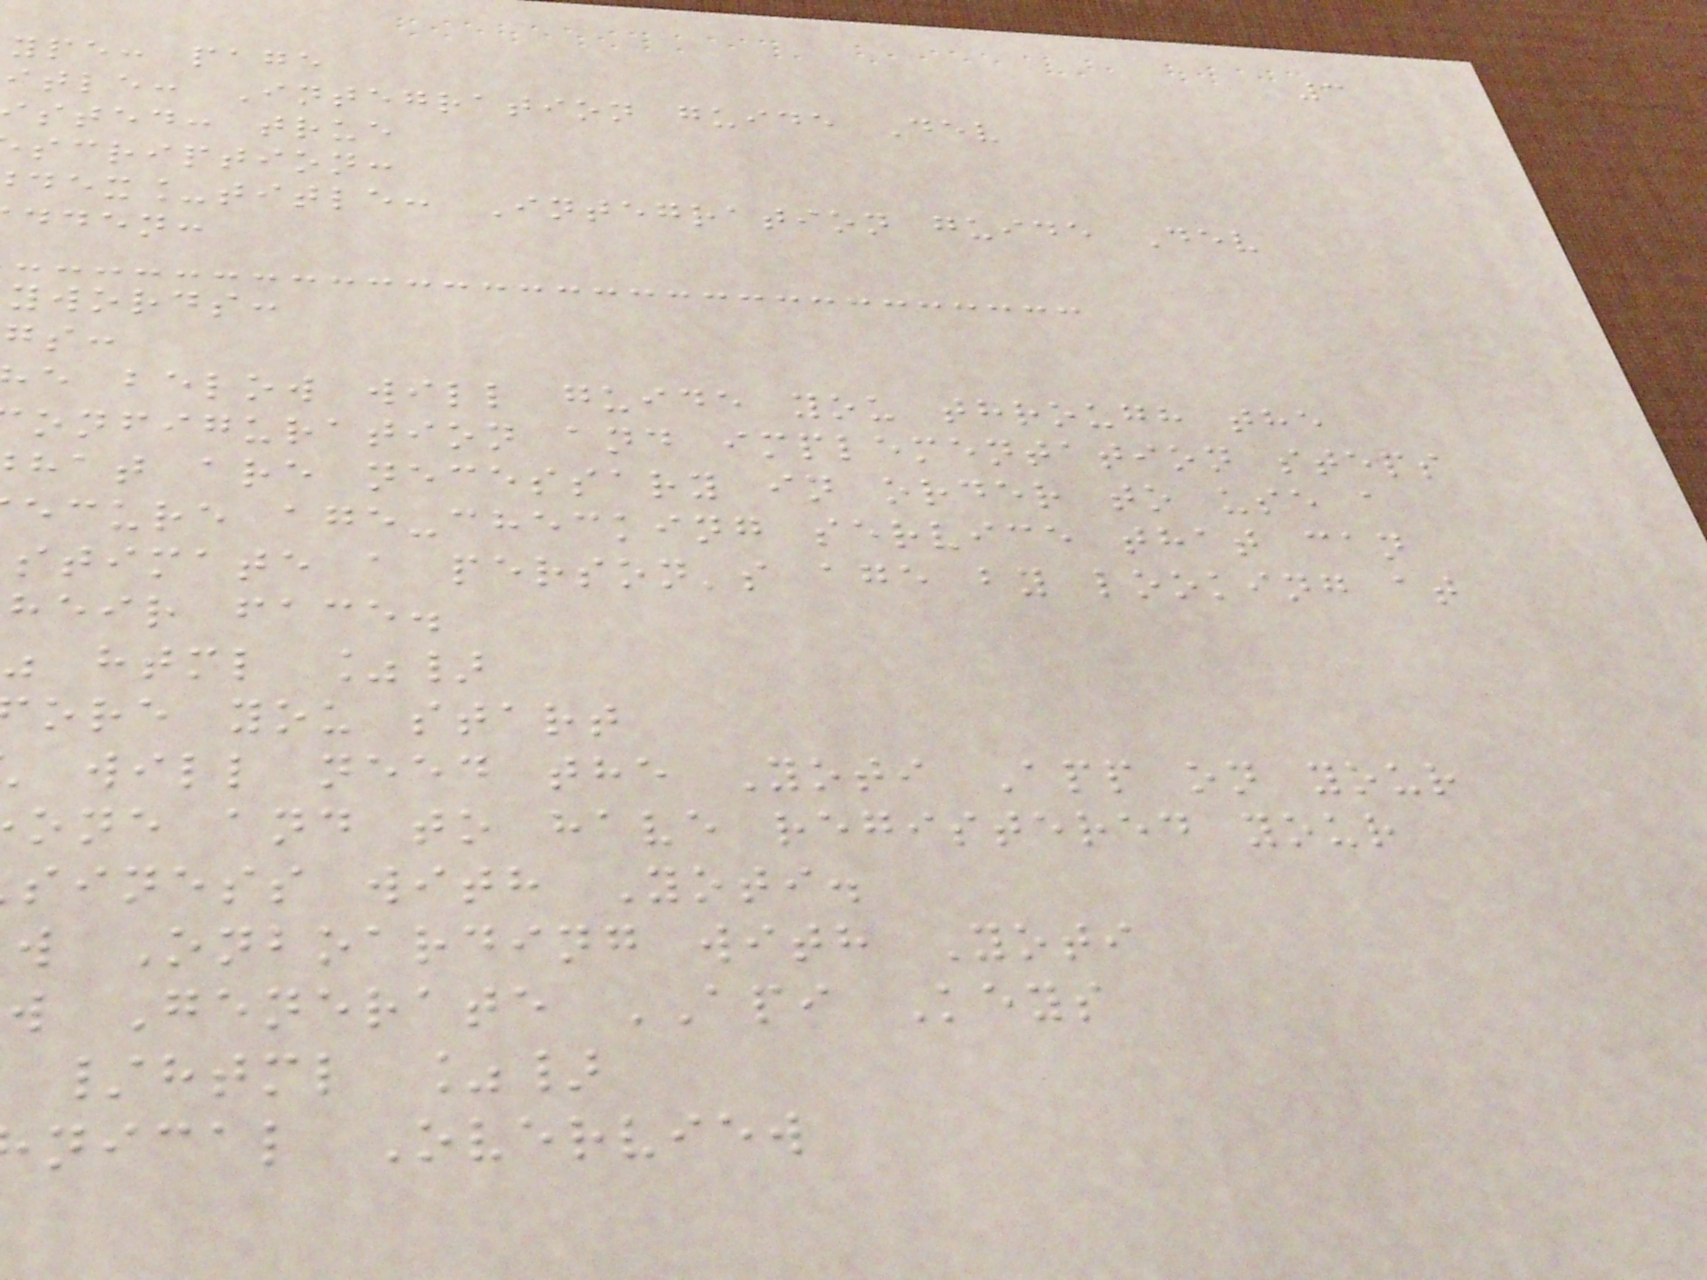3
ype: page
itle: Integration guide Dev
sted: true
scription:
dex_title: Integration guide Dev
dden:
ywords:
e below will guide you through the
onfiguration and implementation steps
hat are necessary in order to use a
ecure age-checking service that can
stimate a person's age by looking at
heir face.
html %}
ore you start
will need the Yoti App on your
one and to have registered your
siness with Yoti.
w Onboarding with Yoti
w Generate API Keys
/html %}
nical Overview
